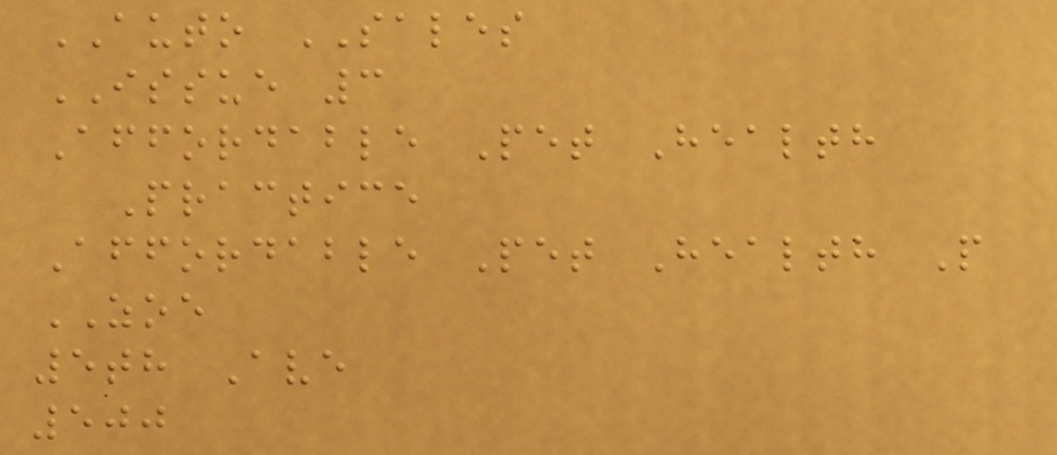AUTO SALES
ISSUE 3
Affordable Pet Health
Practice
Affordable Pet Health P
ZOE
5th Ave
500
